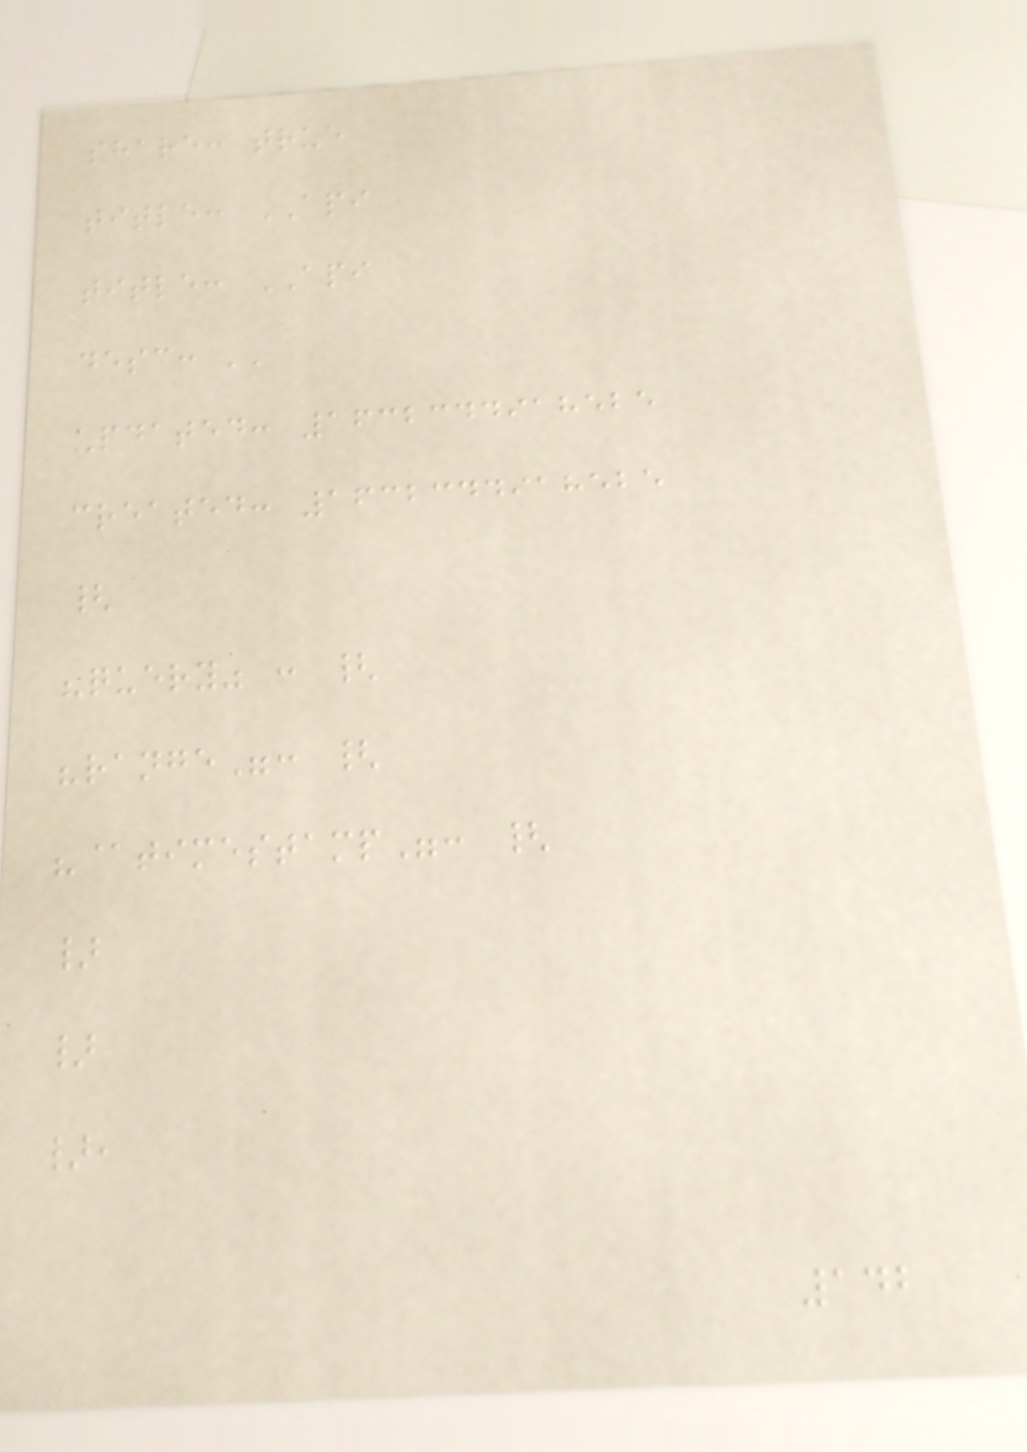share: true
title: API
title: API
desc: ''
updated: 1632344918525
created: 1632344918525
{
"query" : {
"range": {
"@timestamp": {
}
}
},
142
